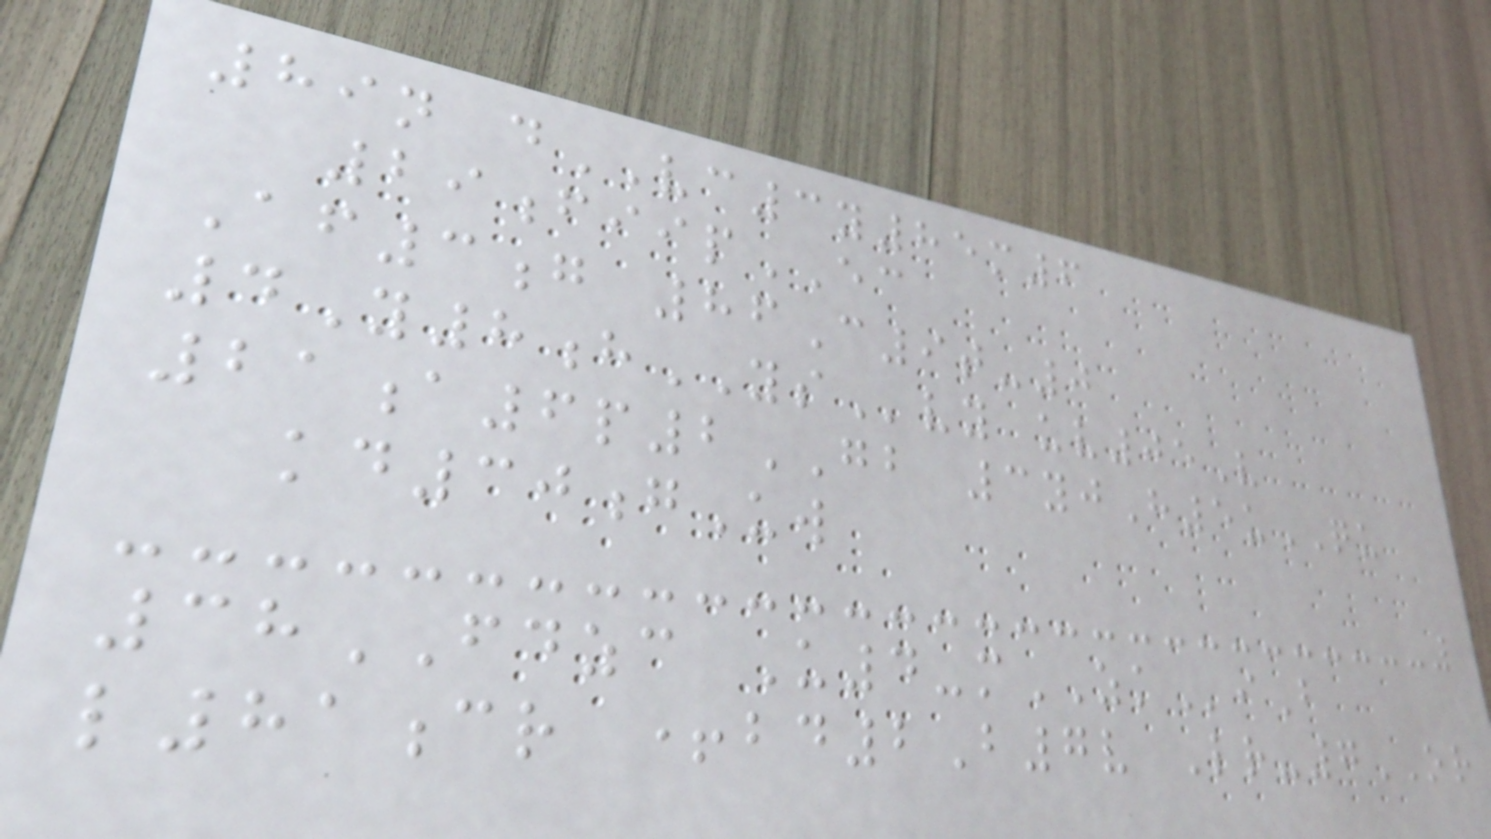89n dVC3y85m6
29fiipEC
Af3g 86C9t-0
4Y8hYSvy uv05V
21a6p2GB 3yjH5uQU
kd30gUw
38FDZC U4-mZKiB
l81cr +bd2B7v Lr-7OR
